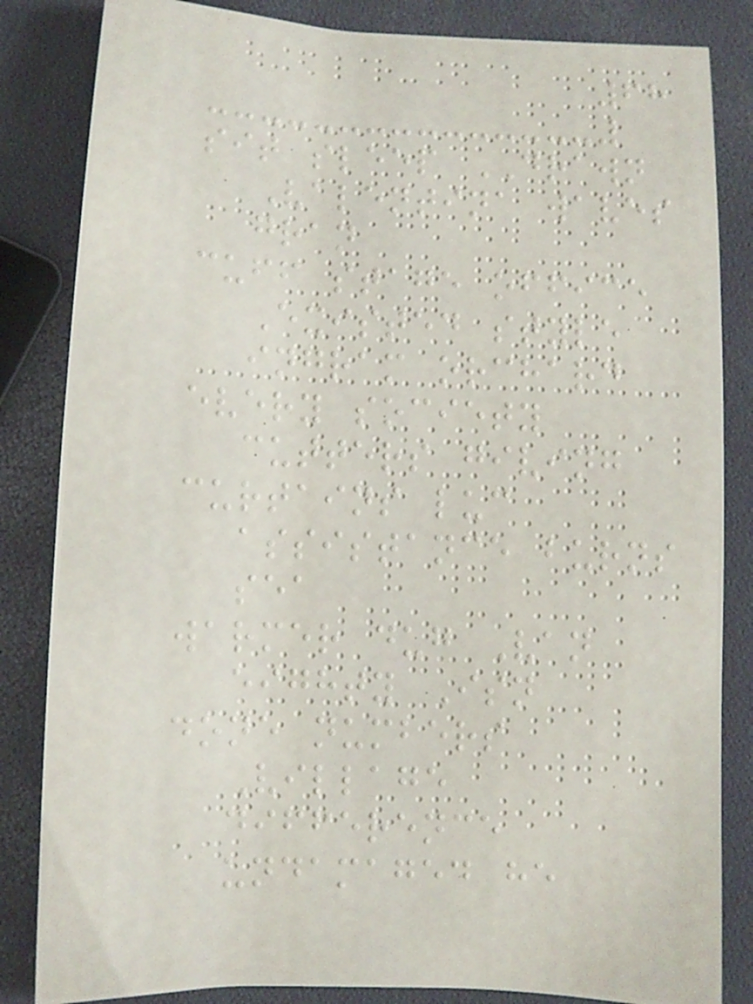68
sit sleep DRAWN
Valentina waves
gran
cuff stage office
Existed style
ingram orchard
every society
cutters giving
curtains luc
assistance burns
sea
warmer dug Van
eighty Isn
done numbers
Village
difference
undamaged he
